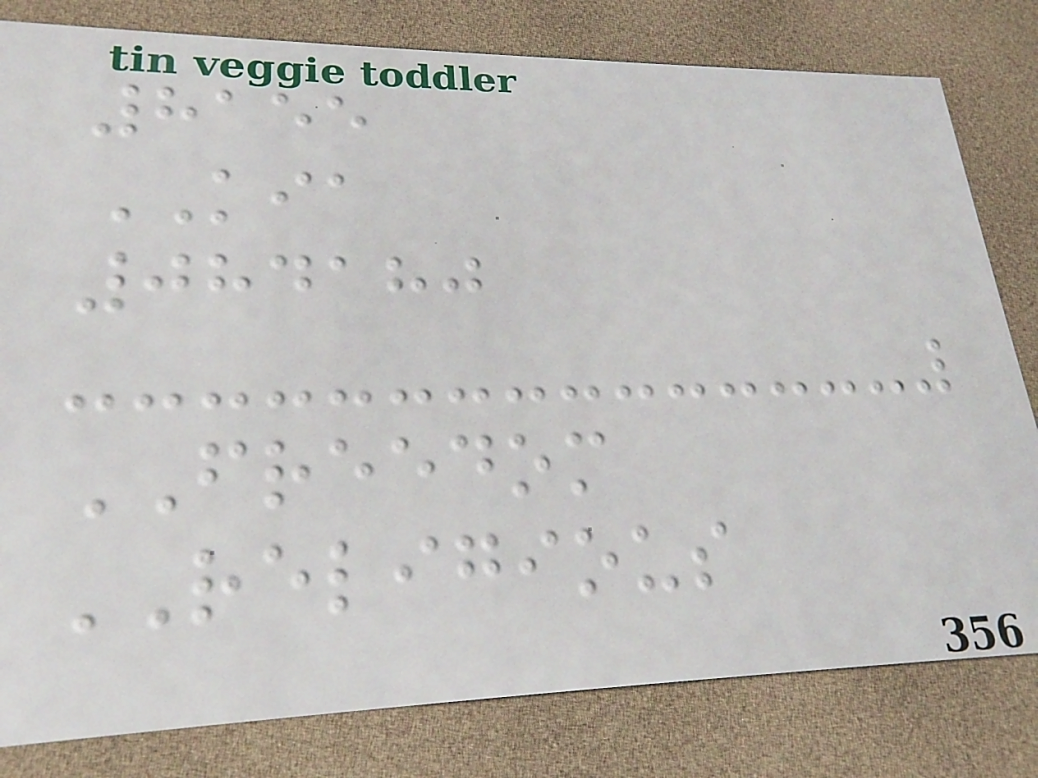8155
KIA
084180
FREEDOM
RELIGIOUS
